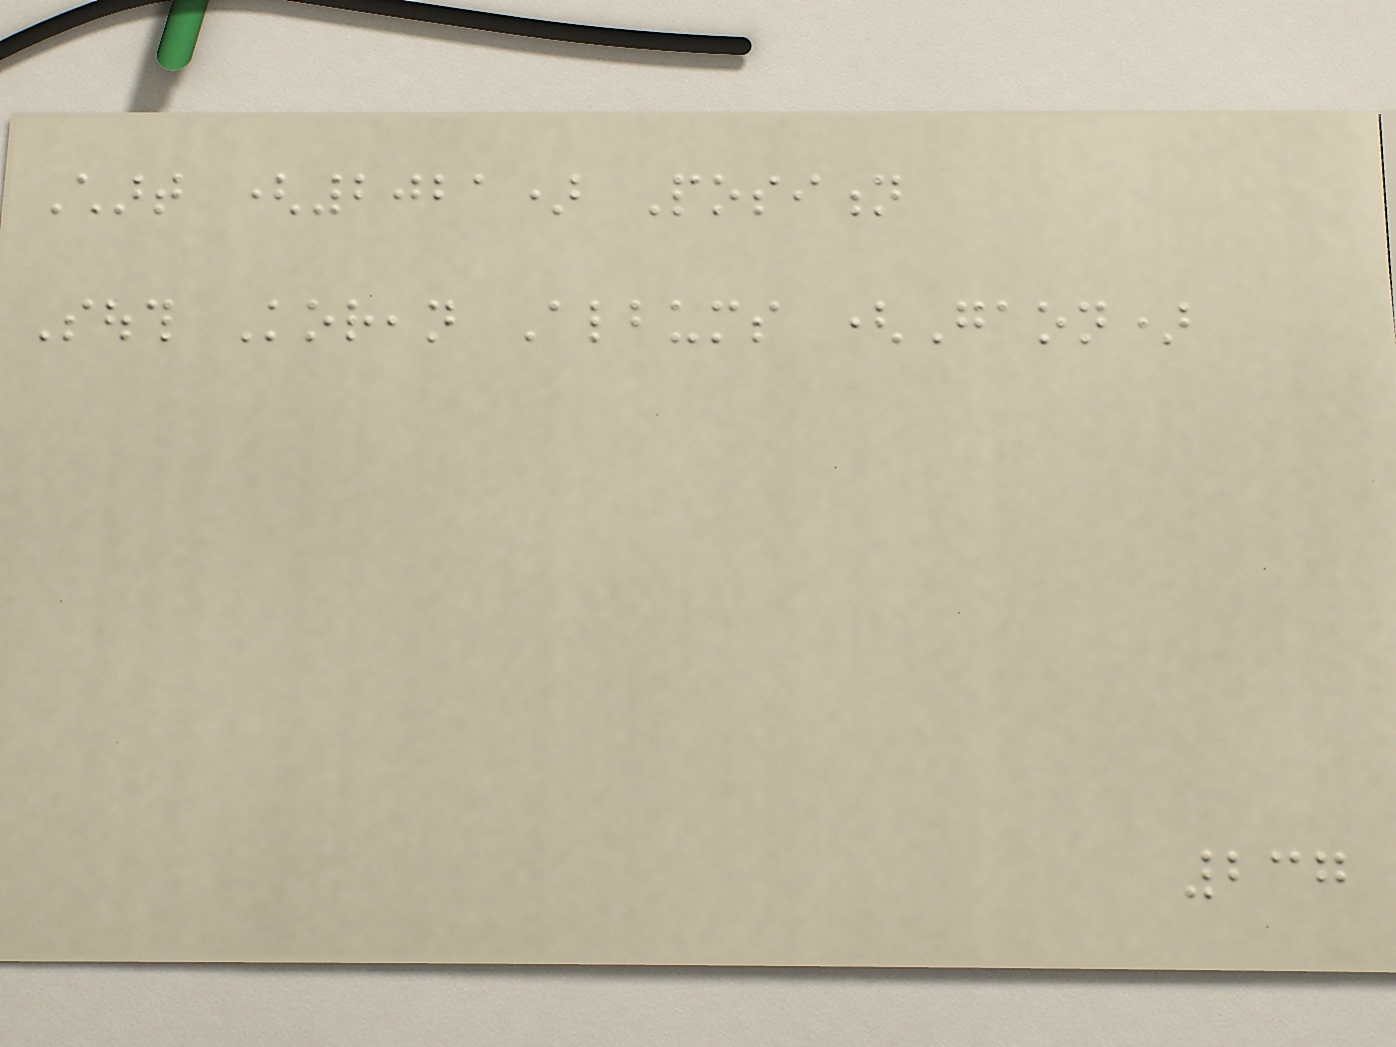Chart (2021) Position
South Korean Albums (Gaon)
237
